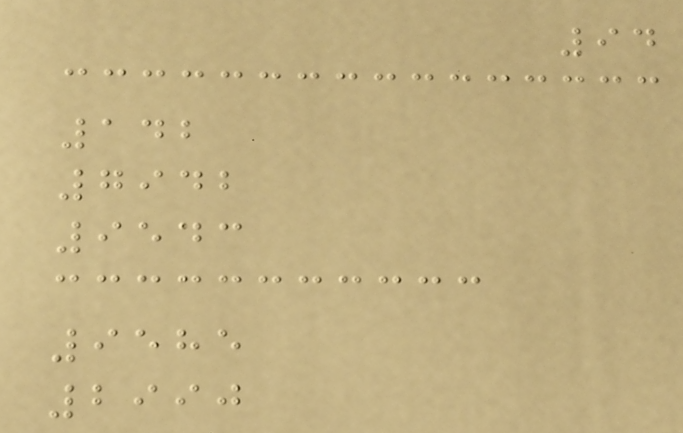94
142
7942
9543
9585
2990
